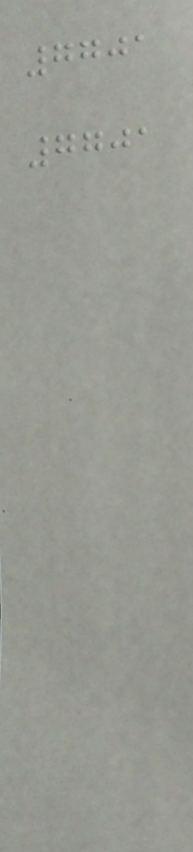7701
7701
